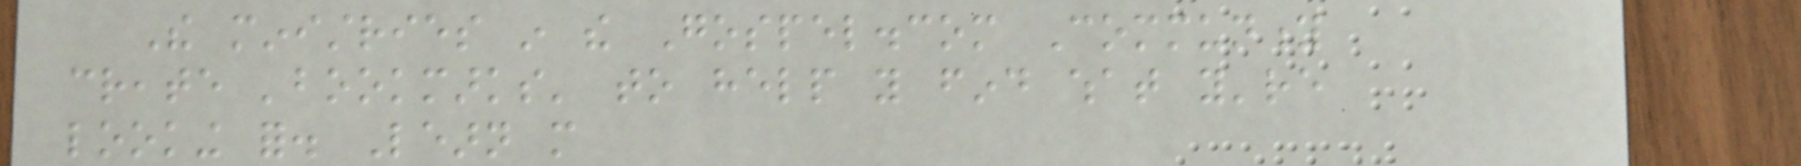The ministries in the Gospel.com Community
create 'bookmarks' to help you find what you're
looking for. Learn more
